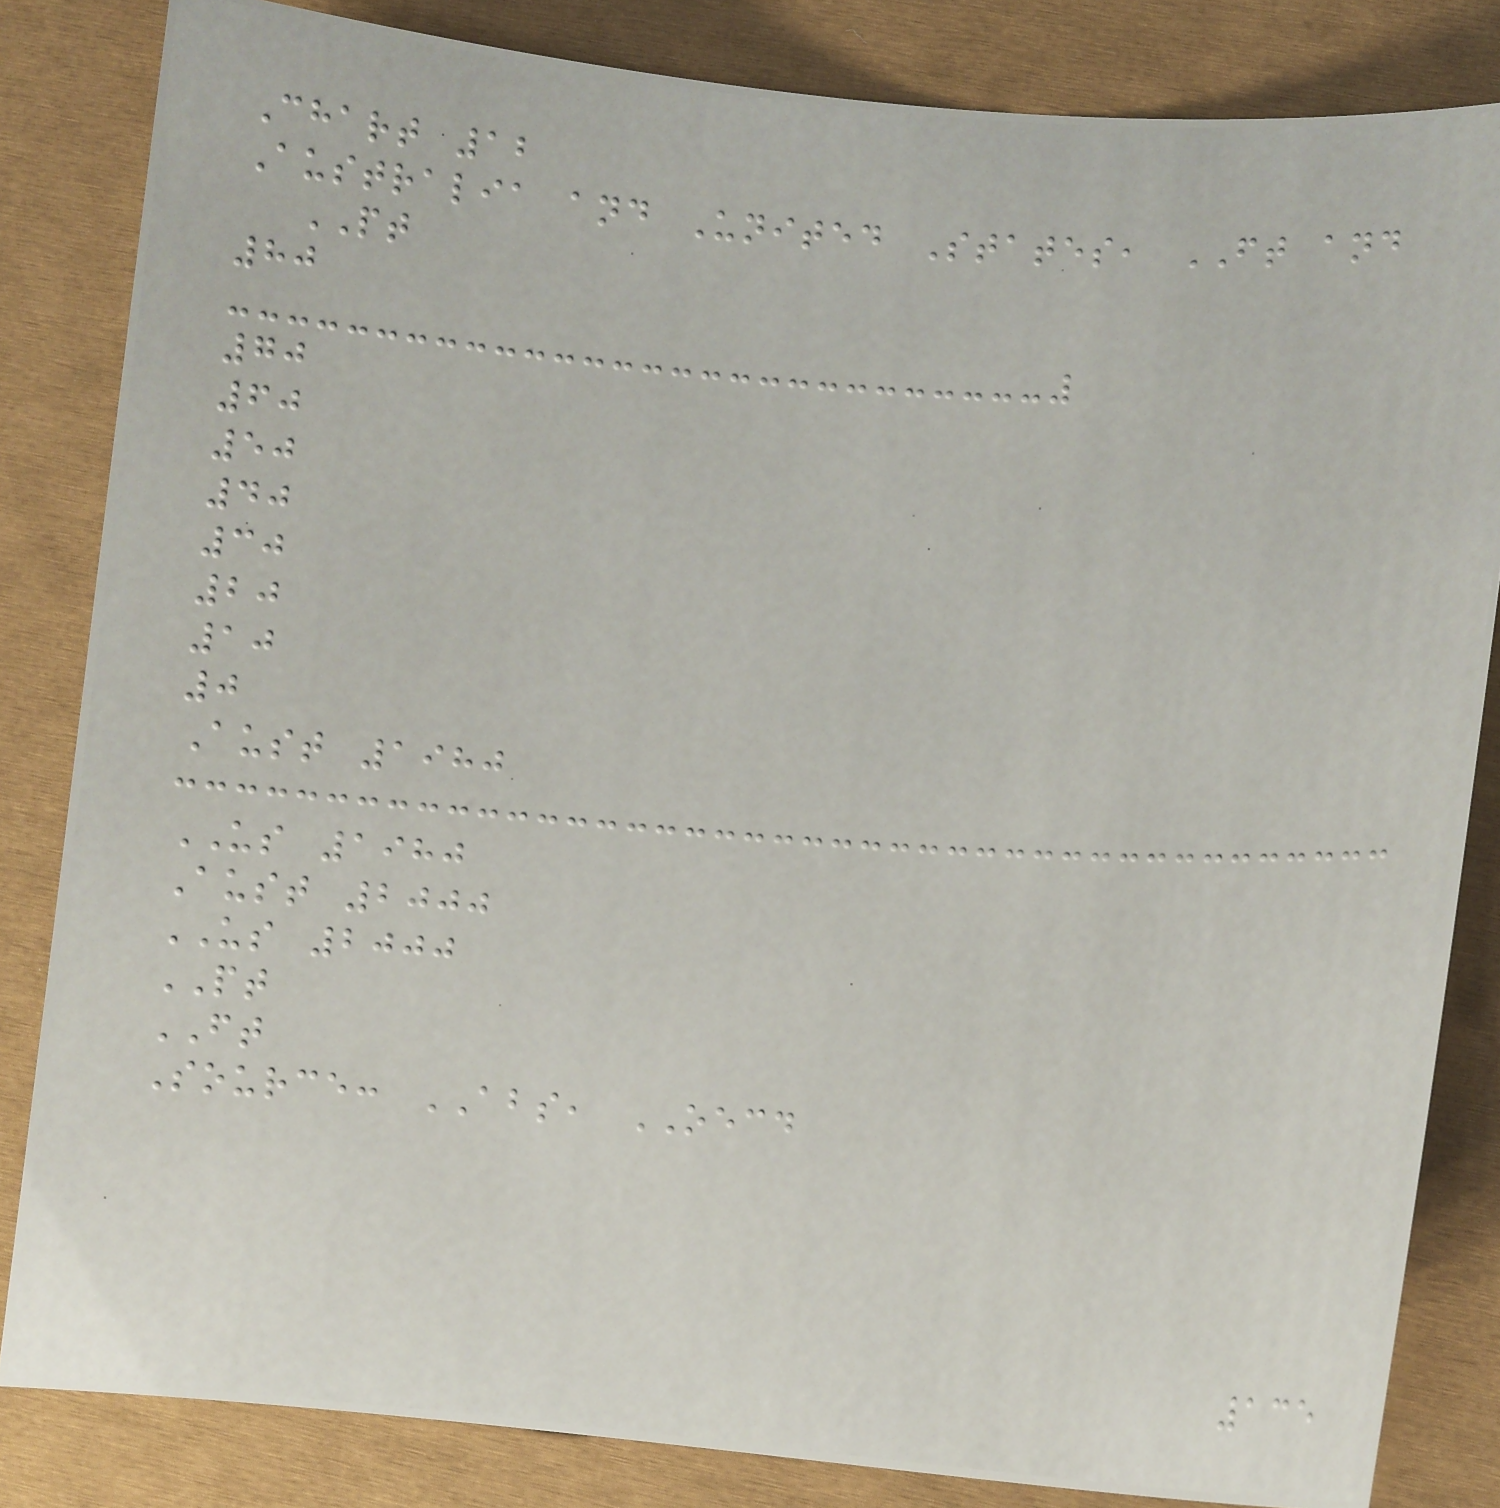Chart 12
Australia and United States, FT and
PT
80
70
60
50
40
30
20
10
0
Aust 1980
US 1980
Aust 2000
US 2000
PT
FT
Source: ABS, OECD
135
